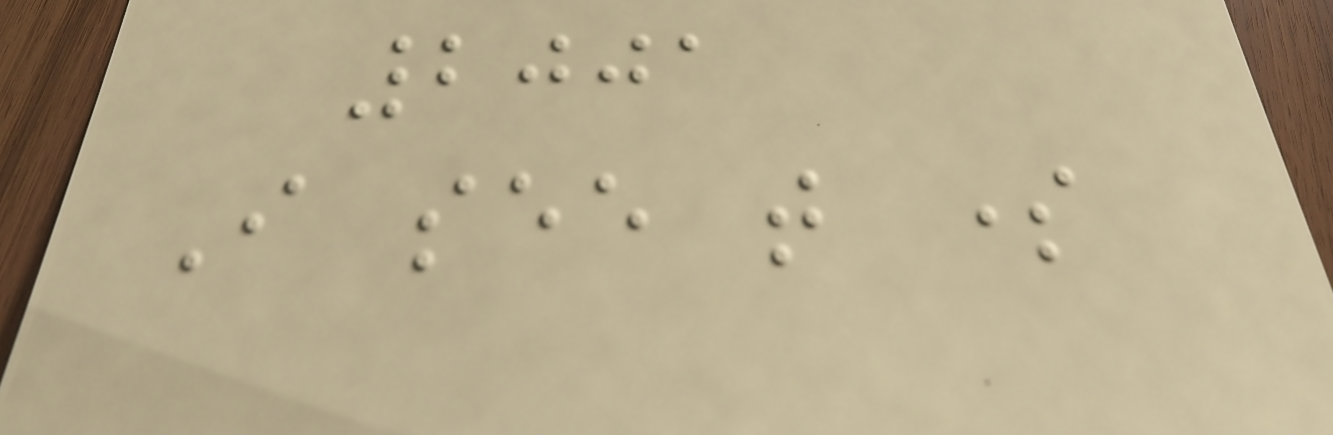2001
I see that some
